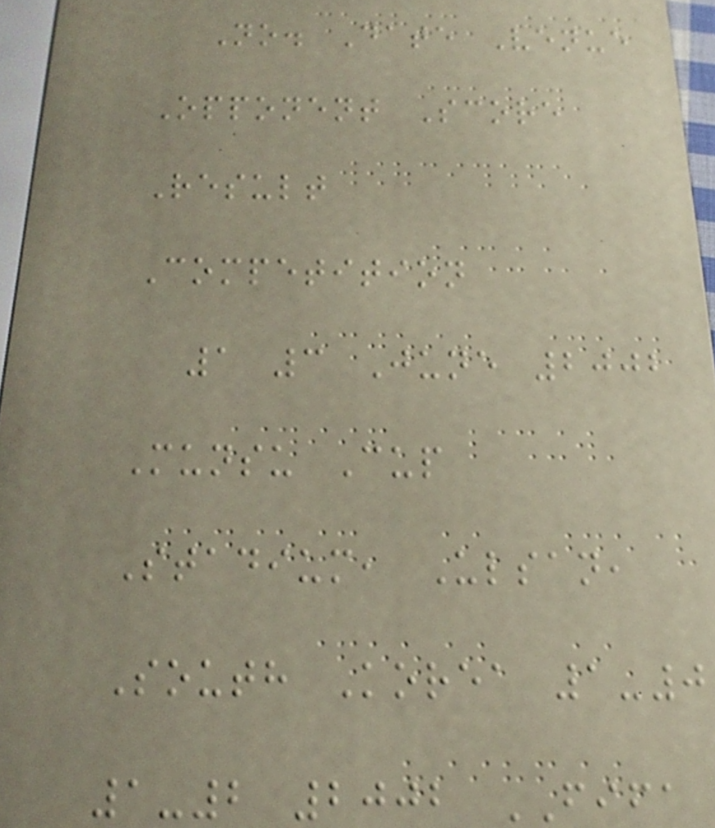No. Date Venue
Opponent Score
Result
Competition
1 3 June 2002
Munsu Cup
Stadium, Ulsan,
South Korea 1-0
1-2 2002 FIFA
